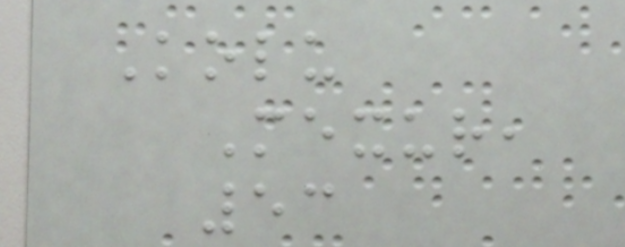Kolu
Mexur,
53
